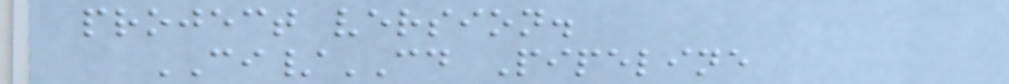project version.
CI/CD Pipeline
